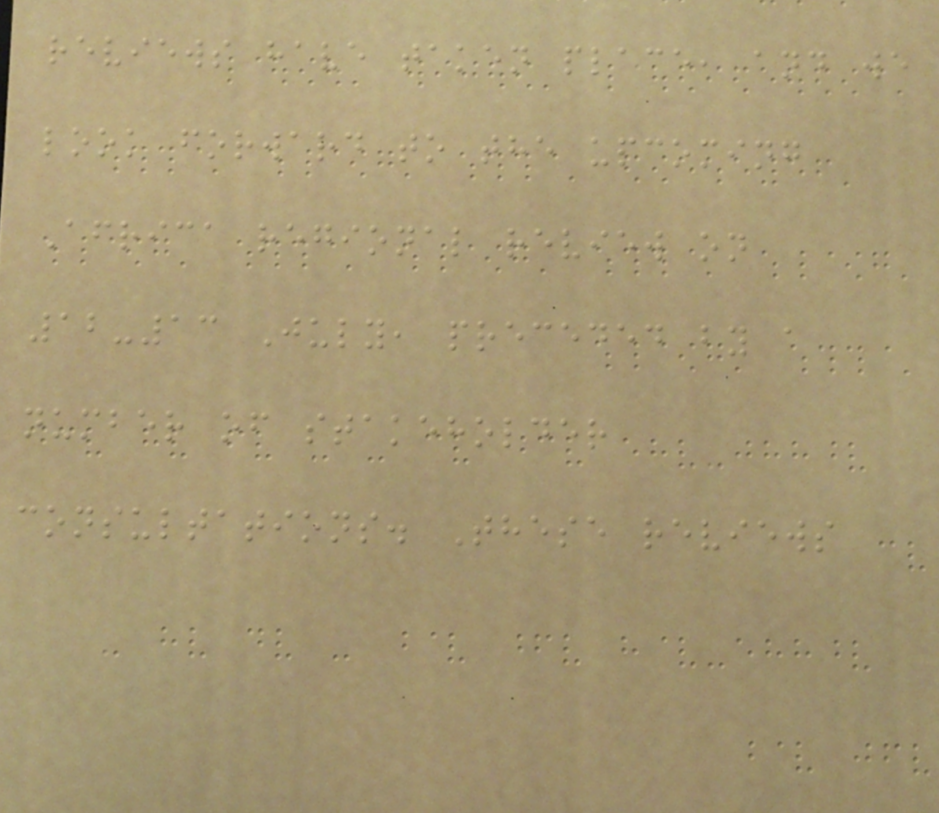reviews have taken place, and we
look forward to the upcoming
Africa regional review on
12-13 July, preceded by a
number of stakeholder
consultations. These reviews
